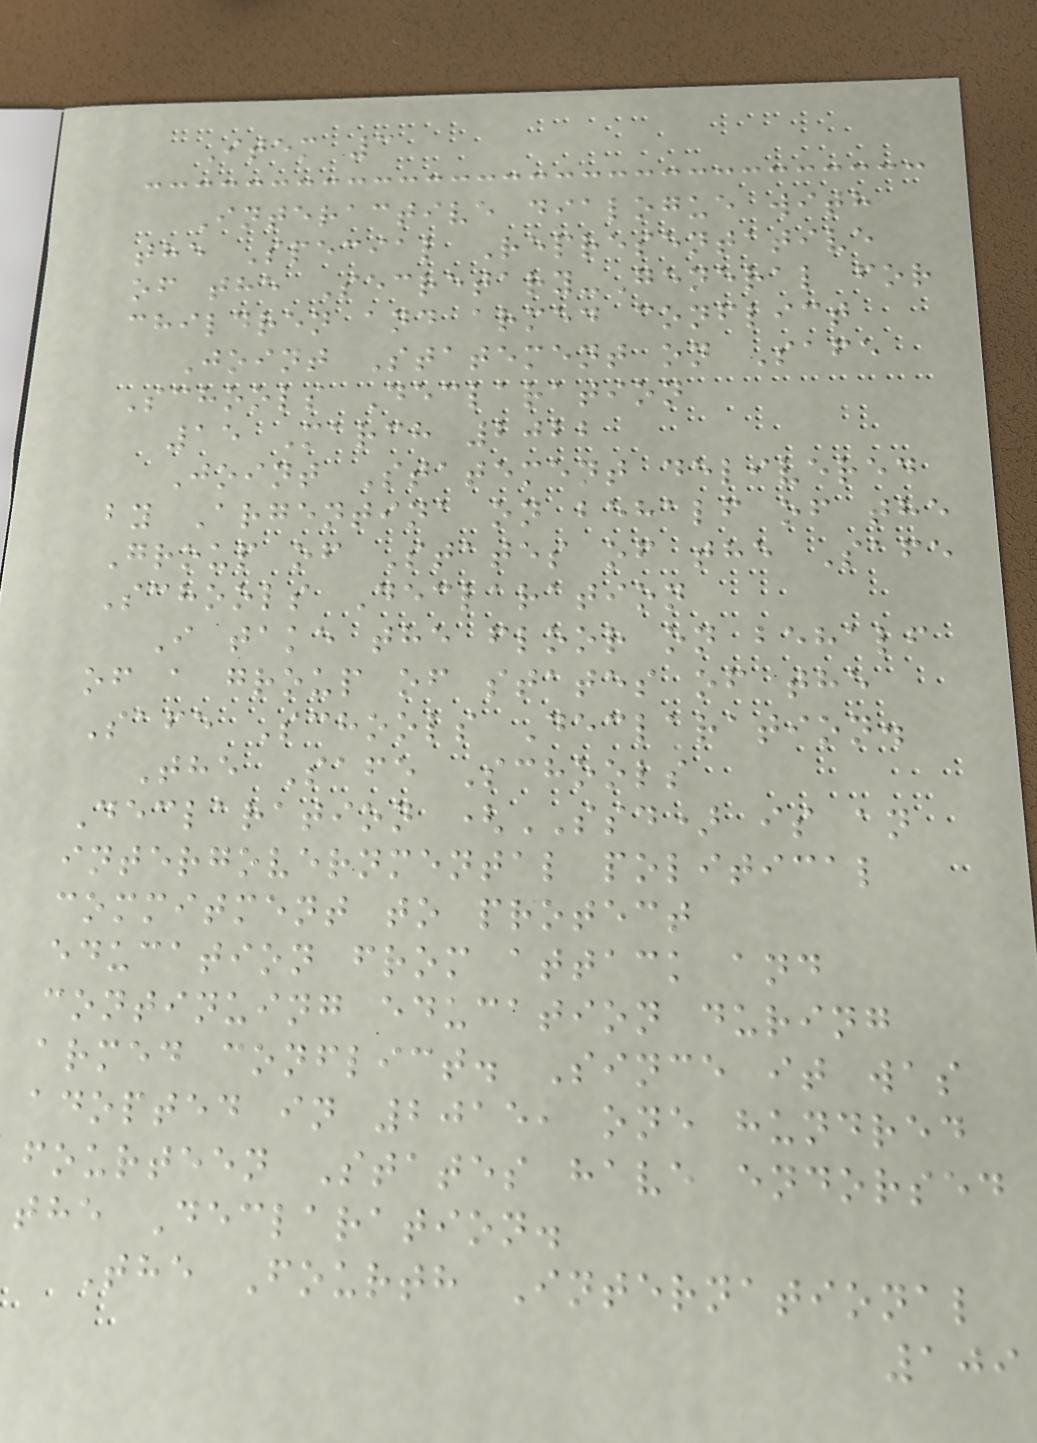Item 3
Interactive dialogue with
the Special Representative
of the Secretary-General for
children and armed conflict
Joint Statement on Safe
Schools Declaration
15 March 2022
Joint Statement delivered
by Argentina on behalf of the
Group of States of the Safe
Schools Declaration
I take the floor on behalf
of a group of states of the
Safe Schools Declaration.
The Safe Schools
Declaration (SSD) is an
intergovernmental political
commitment to protect
education from attack and
continuing education during
armed conflict. Since it was
adopted in 2015, one hundred
fourteen States have endorsed
the Declaration.
The Fourth International
109
